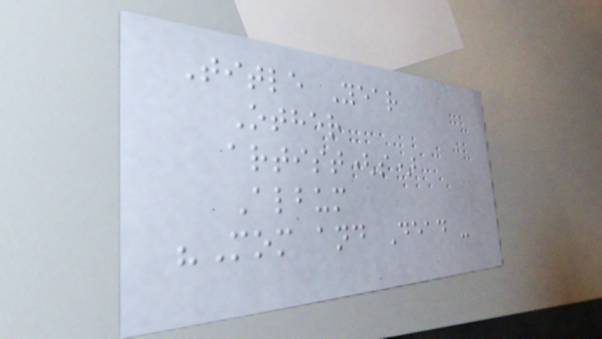Title Year
Other
artist(s)
Album
"Mom and Dead -
